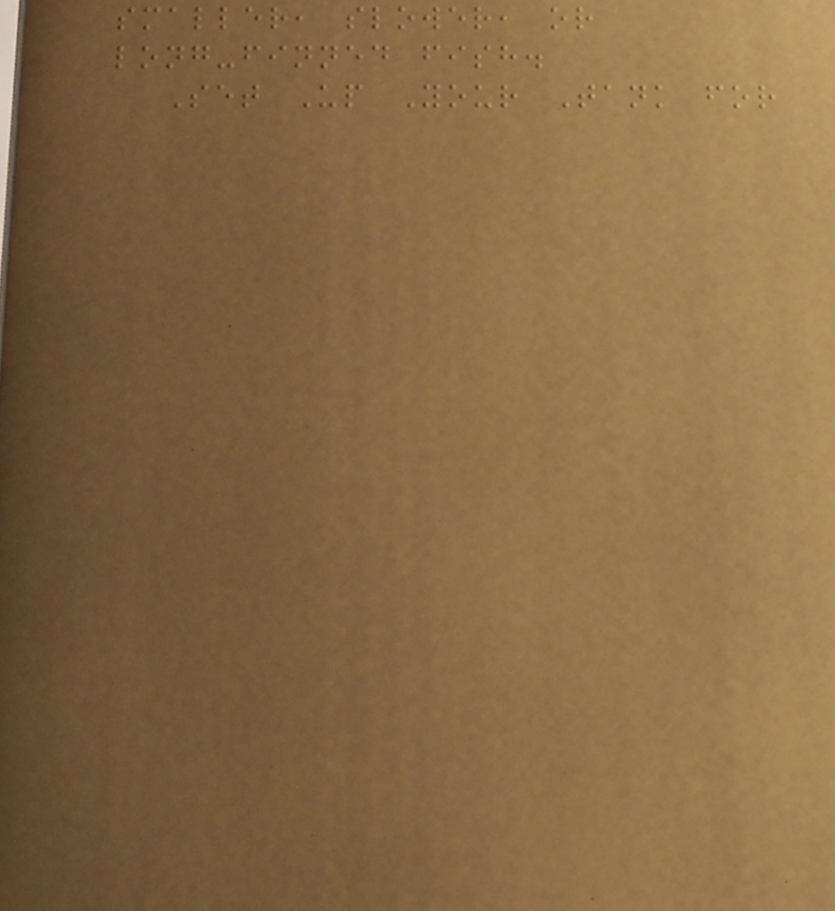smaller, slower, or
long-finned fish.
Set Up Your Tank for
